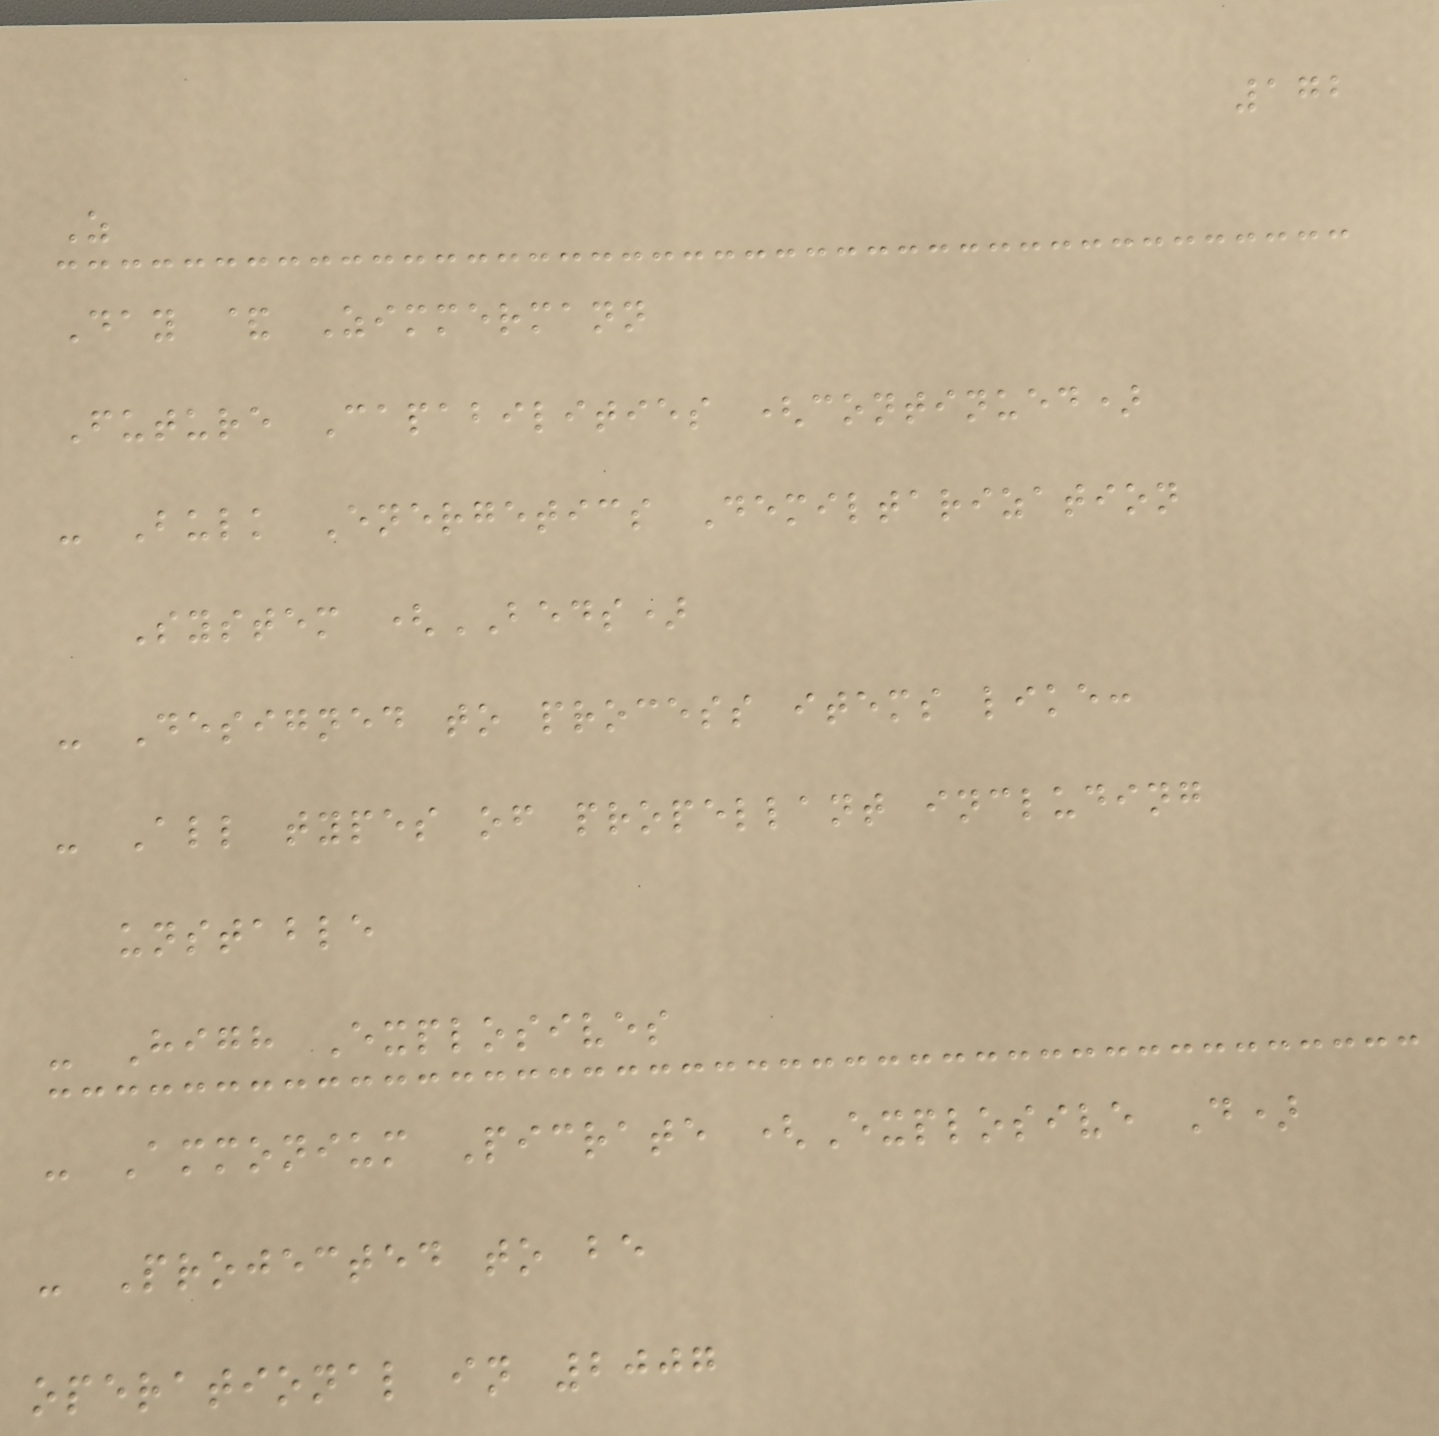172
Z
Day & Zimmermann
Future Capabilities (continued)
- Bulk Energetics Demiltarization
System (BEDS)
- Designed to process items like:
- All types of propellant including
unstable
- High Explosives
- Ammonium Picrate (Explosive D)
- Projected to be
operational in 2007
